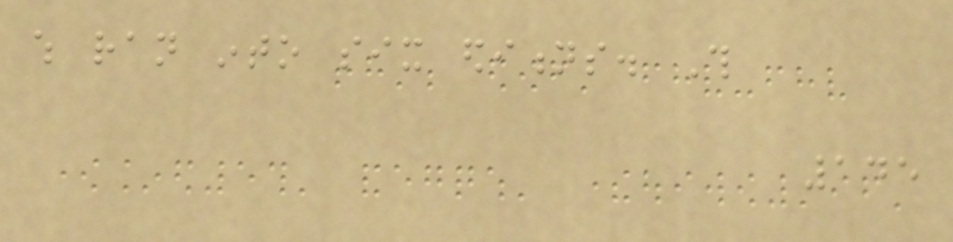which ran into six editions. This
145
